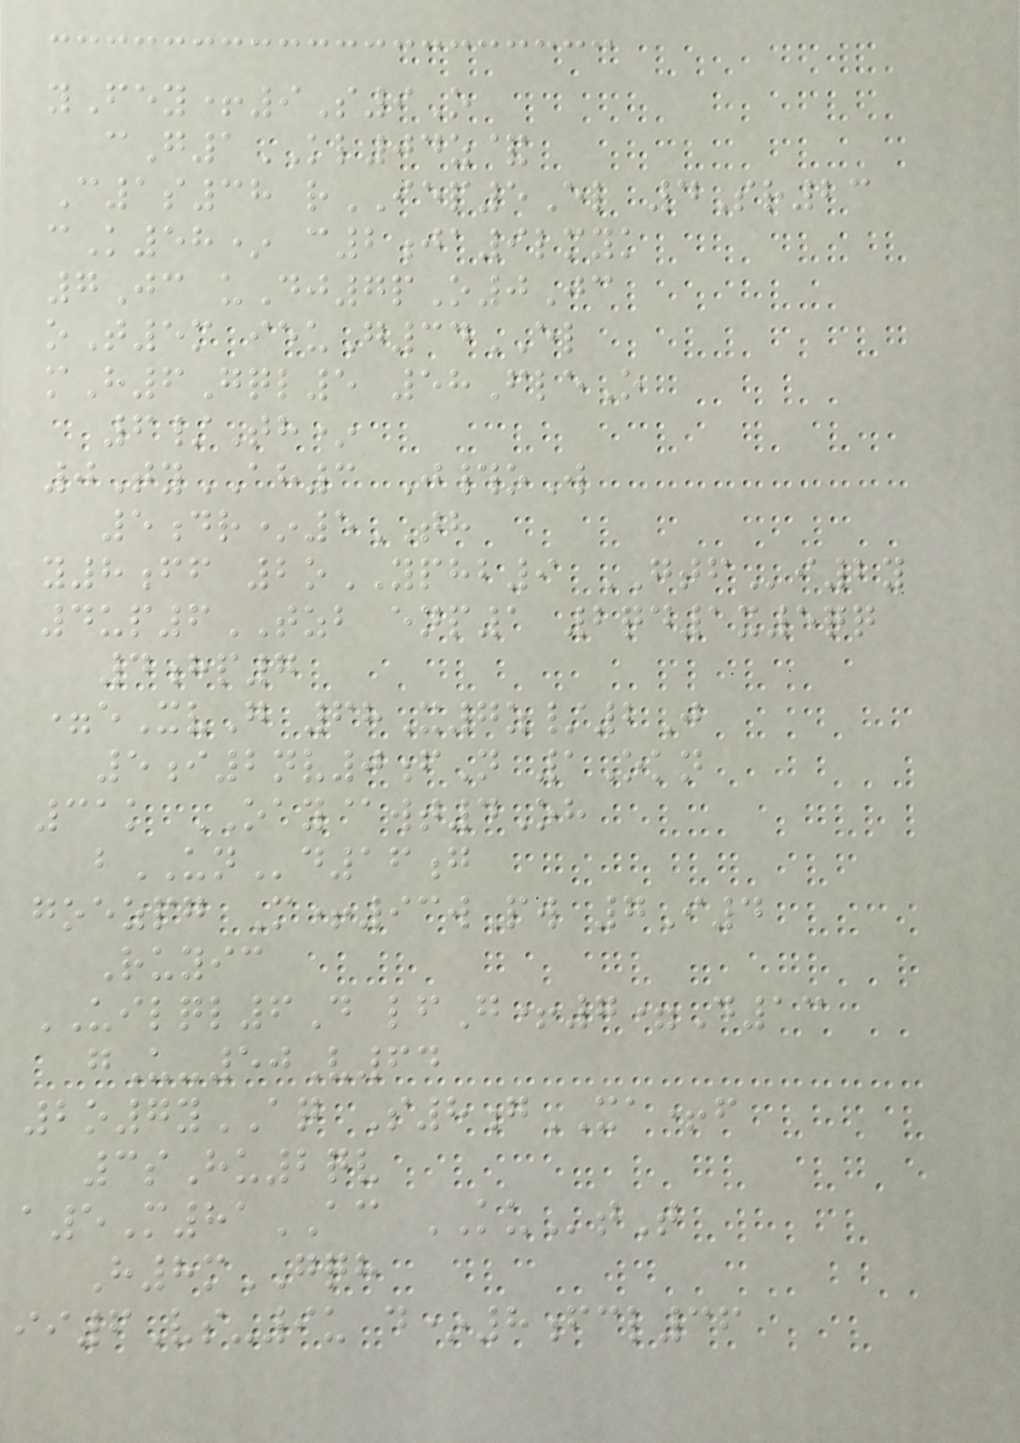yFey+9S9O
cG1KL04z&
C1s38 rIEP5El 4Sr23
cK58* c2ja9lmyk
7Jc uDj7pO0Jc
oT5m ieuG34EL
mH6Gql5 58FleO
6/Th*
0TyAH3 J#oW
5dr*5TH
y8ff 2oYPHB9 GTFi2y
4up6TZB enp1 2qd1x5qq
4hp7
=eXvG 68X7z/2J
5i2nv0fN 1Okn
31k OAY@wt4Oh
bUNd16g
goezpg M+93wPw 7I4
Ruyic
UILQL6D lfG+7=D13
gU-50V64
2o7yAQ S8gXA+f
3sHu2qv
a5M81AC KUtT
H8mGQH
ii6Vs-9u d*8fcl36
